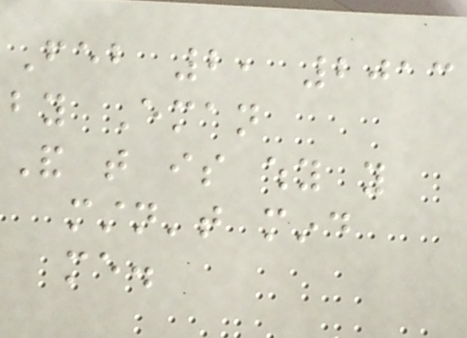Feb 2, 2013
by Eman
And that is why you
mustn't mind
me.
